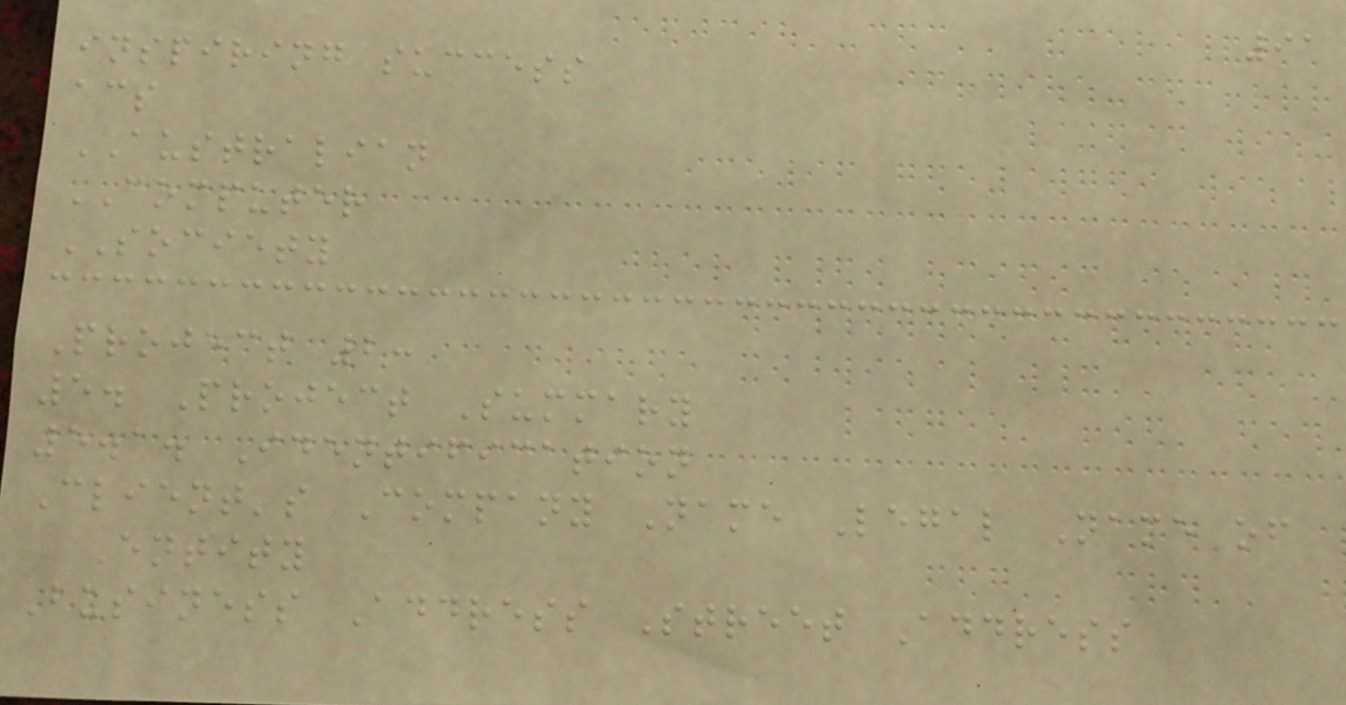91
inspiring success
acs
AUSTRALIAN
COMPUTER
SOCIETY
Project 2:
5. Project Summary
5.1. Identification
Client's Company Name Legal Name of
Entity
Business Address Street Address
